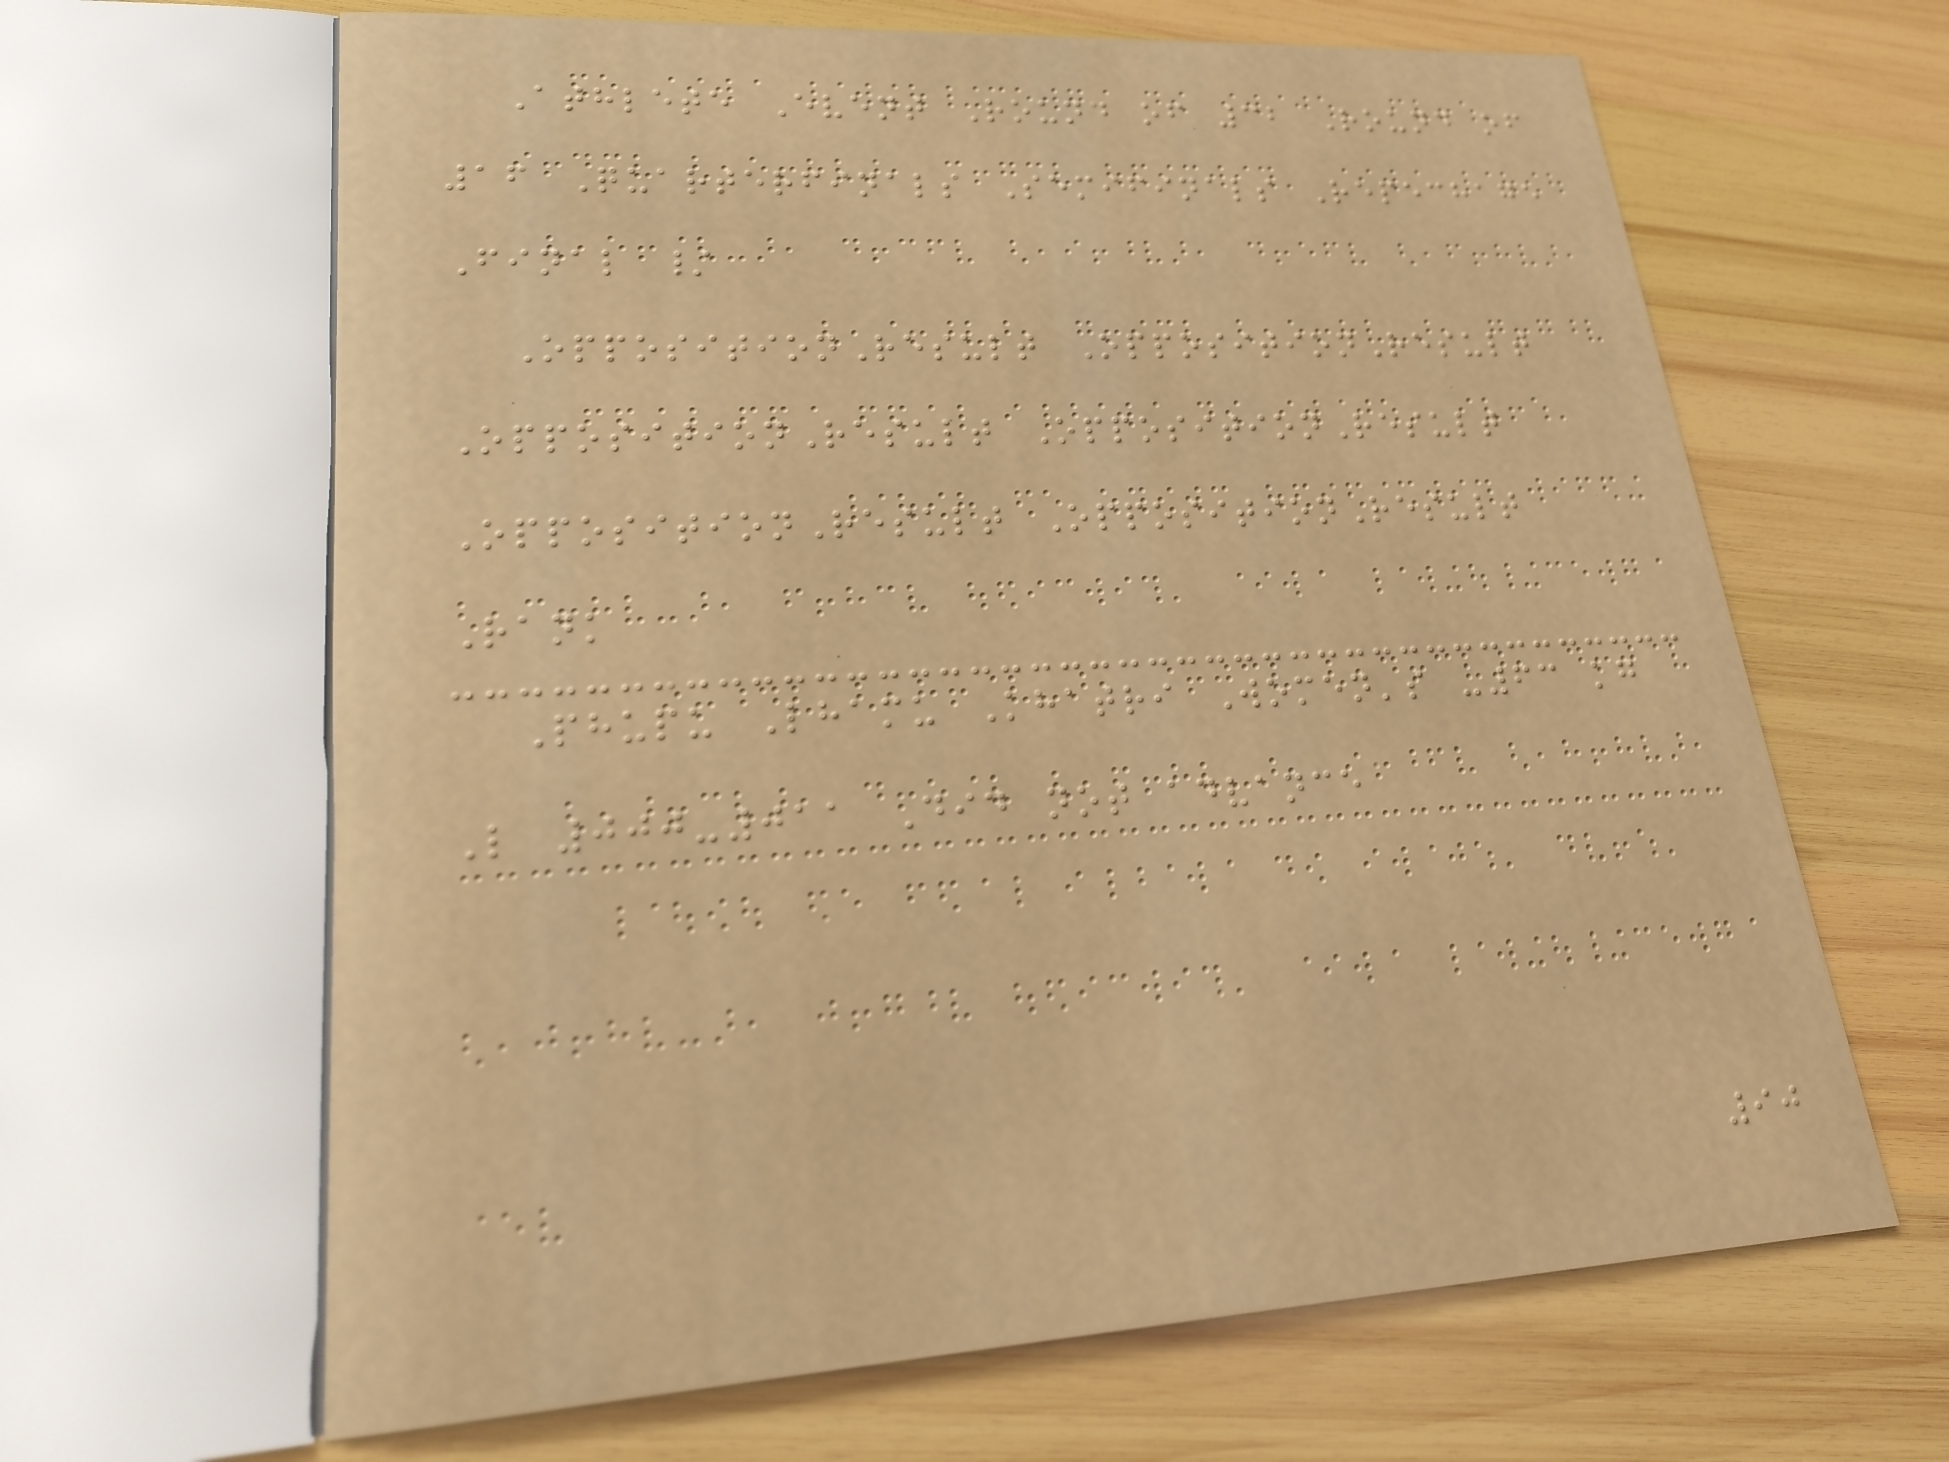Athlete Event Round of 32 Round of
16 Quarterfinals Semifinals Repechage
Final /
OppositionResult OppositionResult
OppositionResult OppositionResult
OppositionResult OppositionResult
Rank
Phupu Lhamu Khatri Women's -63 kg
L 000-011 Did not advance
90
